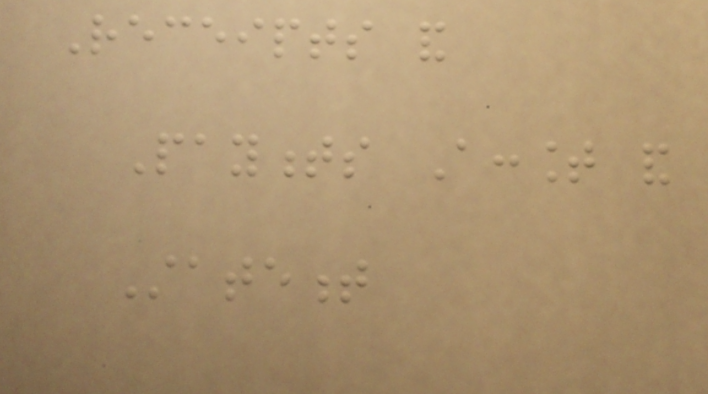Receipts and
Payments Account and
Statement
